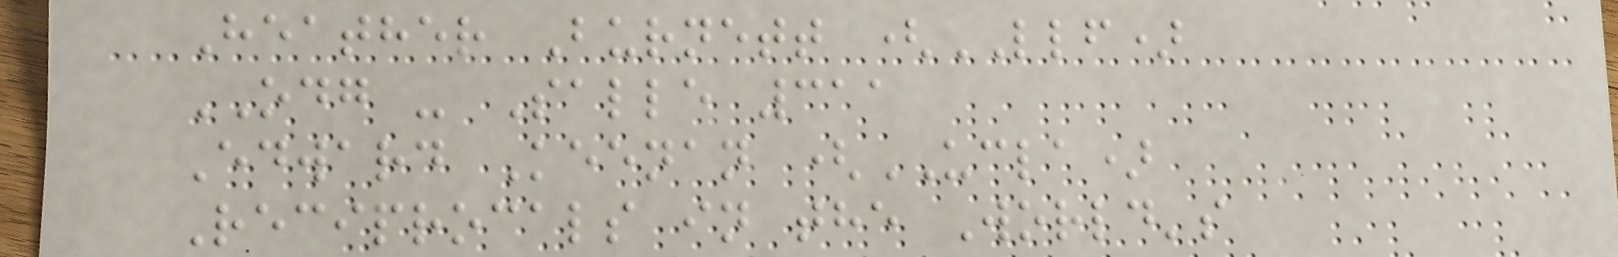Heather Burnett (LLF)
ODG - Salle 311
Edward Keenan (UCLA)
Reciprocals in the World's
